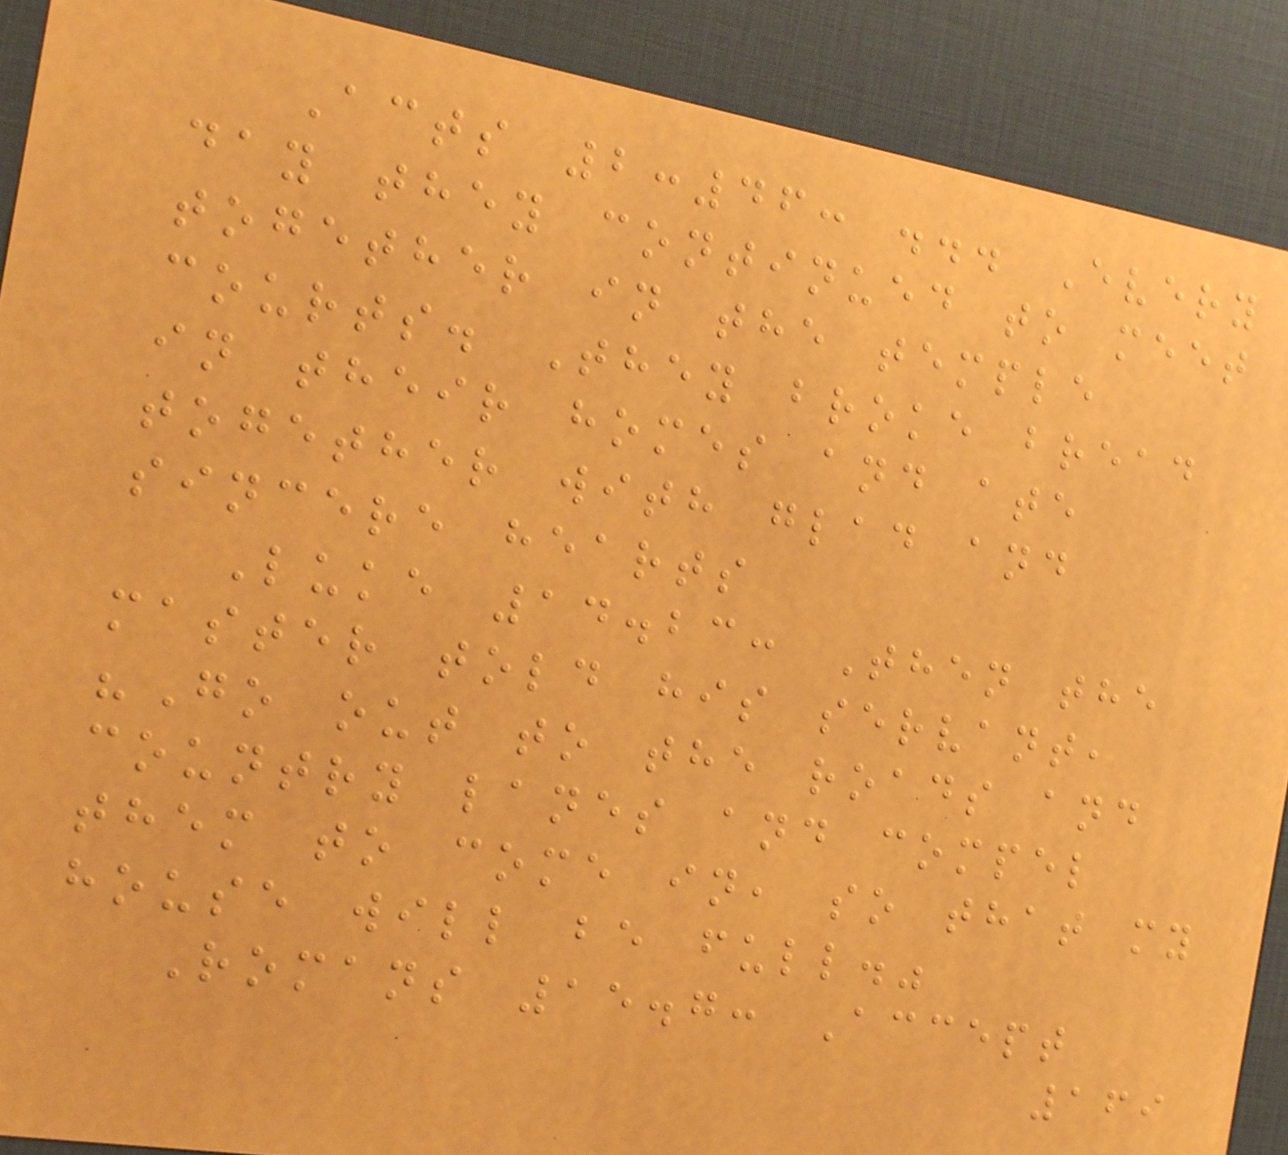Acts 2:46: ... Every
day they continued to meet
together in the temple
courts. They broke bread
in their homes and ate
together with glad and
sincere hearts
Luke 14.23: Then the
master told his servant,
"Go out to the roads and
country lanes and compel
them to come in, so that my
house will be full."
Romans 15.7: Accept
169
